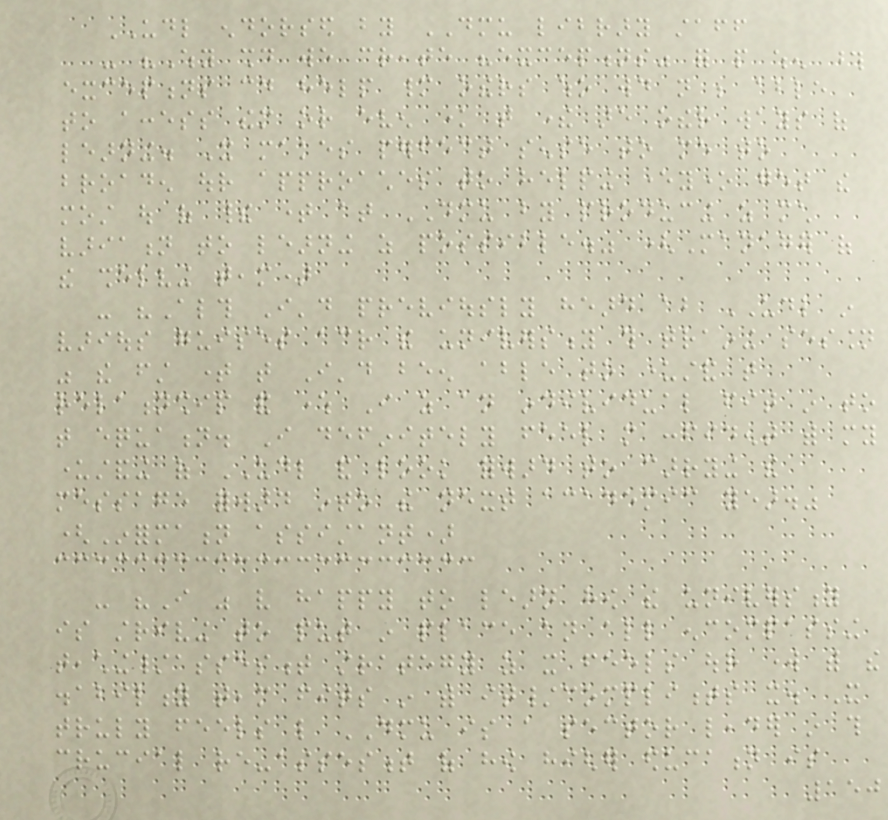UDL endorsed by DMU library staff
- "Why should we create "exceptions" for people when those
exceptions could help many others who would not be able
to access them or even know that there are other ways of
learning. It makes perfect sense to me to
broaden our approaches to helping everyone get the
most out of their time at DMU by producing as much
variation to learning as possible." (Manager of
the shelving team)
- "Although I'd previously heard about UDL in
various guises across the university this training session
was the first time that I'd been able to understand that
relationship and where I as an individual fit in to
that equation. I definitely feel more confident with my
understanding of UDL and look forward to carrying the
message forward into the next academic year."
(Information assistant)
- "I was very happy to learn how the university
is striving to put in place an all encompassing
teaching/assesment strategy as it feels our work with the
disability team fits in with it/compliments it. It
truly feels like DMU is a sector leader in this
crucial re-assesment of how higher education is
150
